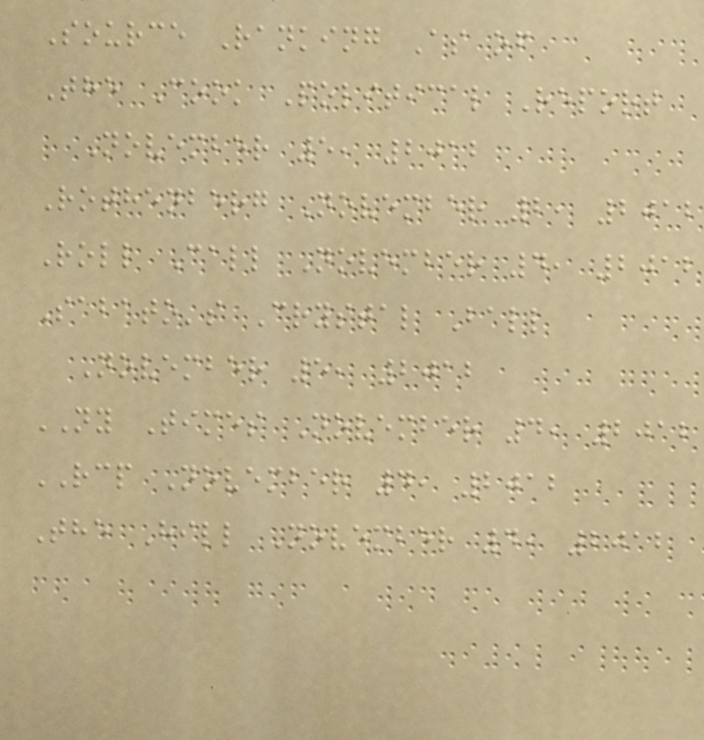Source Ranking As of
The Cook Political Report
November 5, 2012
Rothenberg November 2, 2012
Roll Call November 4, 2012
Sabato's Crystal Ball
November 5, 2012
NY Times November 4, 2012
RCP November 4, 2012
The Hill November 4, 2012
